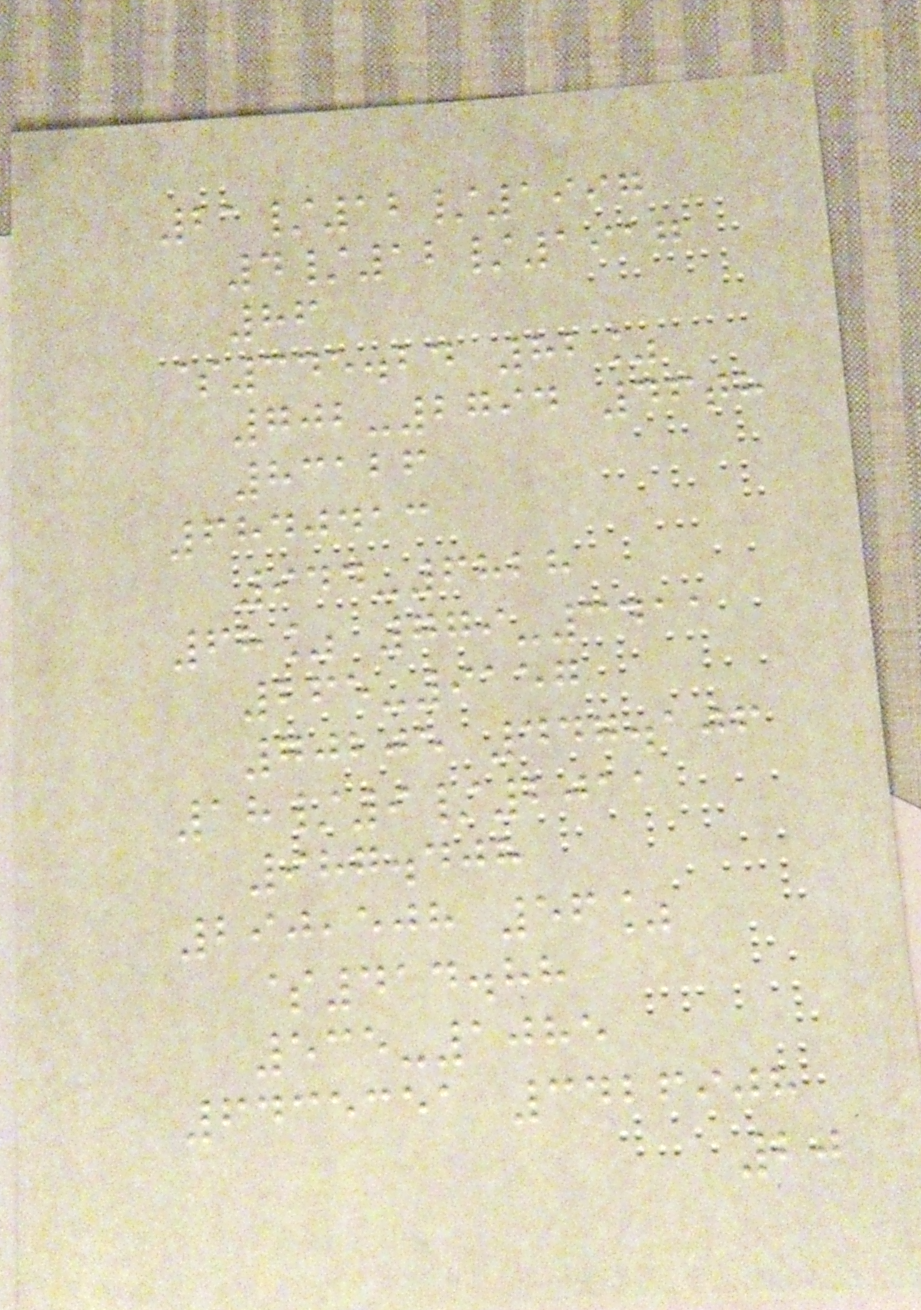21/12/1997
4/12/1917
86
$345.24 82%
702-2794 46th
83126
6840413
944-6828
68% 779-3411
265-9157
70205 447.106
18/9/2011
987.408
290,508 56%
$414.88
535-1085
6435351 3426908
20
